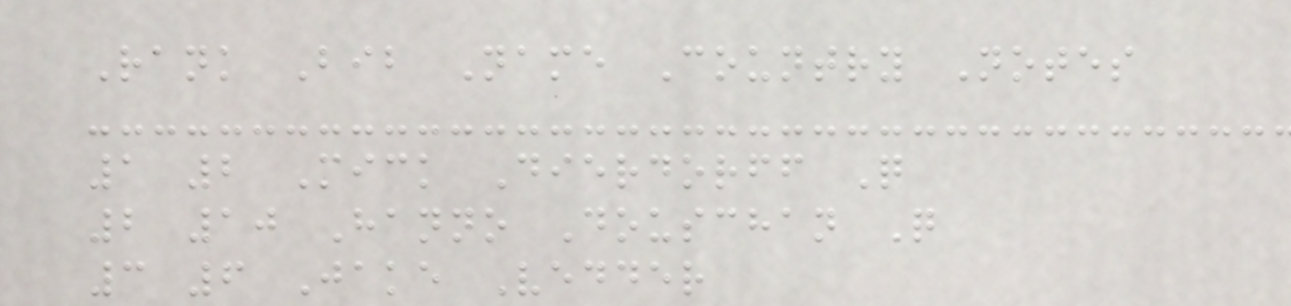Rank Bib Name Country Notes
1 2 Mick Dierdorff Q
2 10 Hanno Douschan Q
3 6 Jake Vedder
